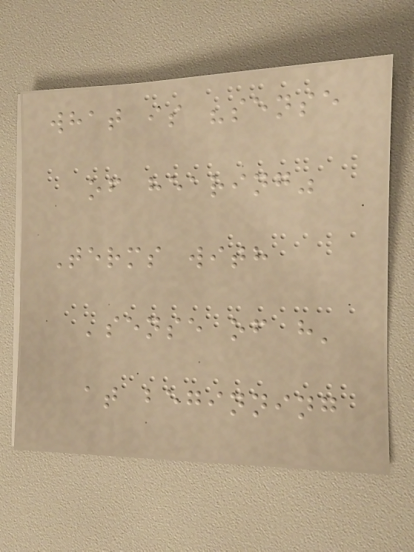what is "sense
of hearing"
Terms with
'sense of h'
at beginning
